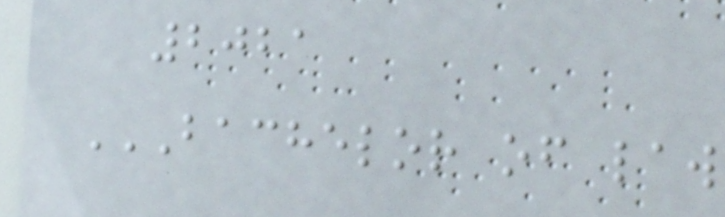2021
BACHELOR OF LAW
